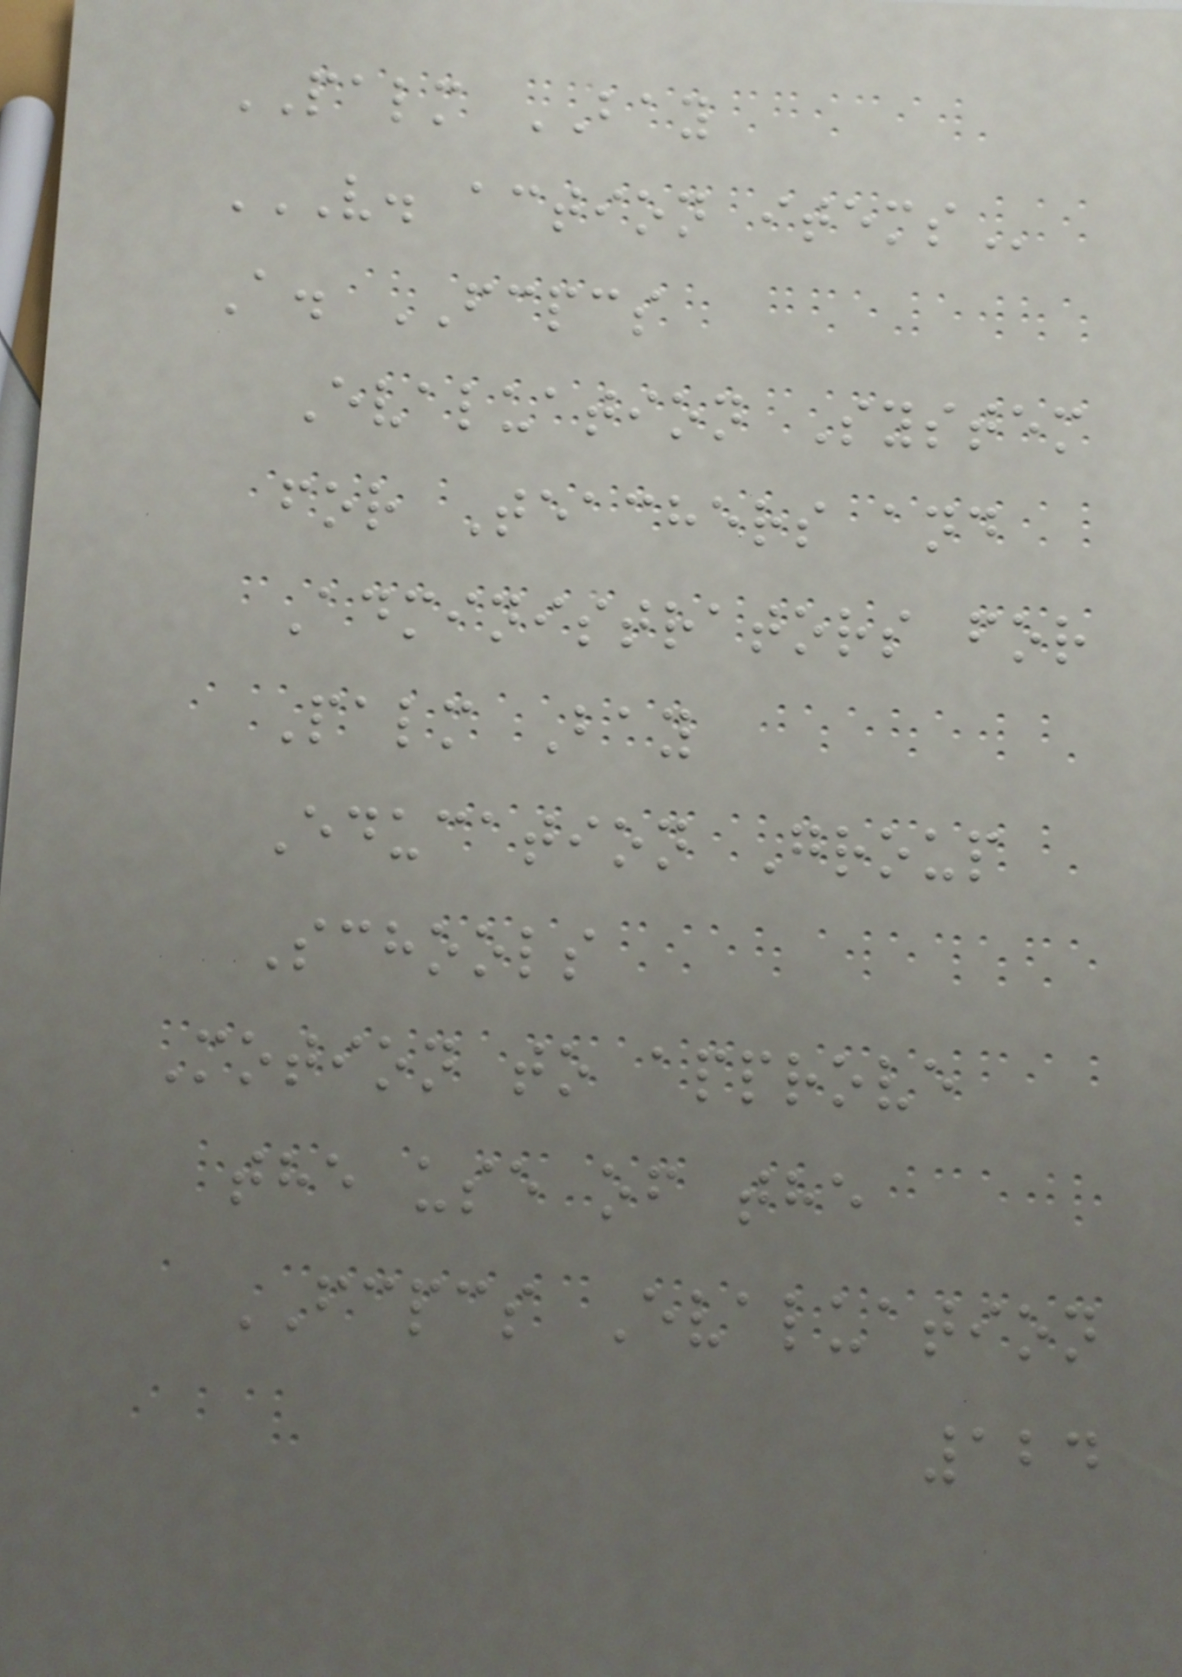PALM BAY
V. ACTION ITEMS
A. FCPCS
Evaluation System
for Teachers and
Administrators for
Palm Bay
Education Group
Schools
Motion to approve
the use of the
FCPCS Evaluation
124
